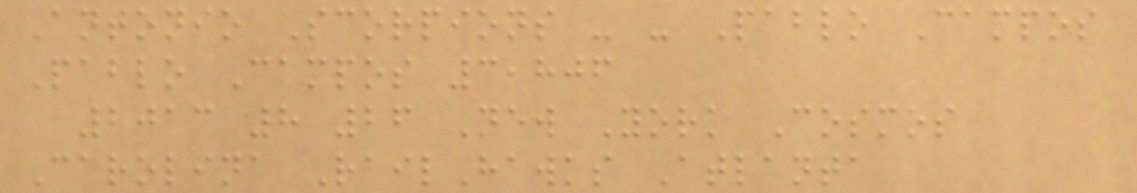Antonio Scorpions - - Pablo Campos
Pablo Campos 3,806
2013 8 26 New York Cosmos
Carolina RailHawks Atlanta
